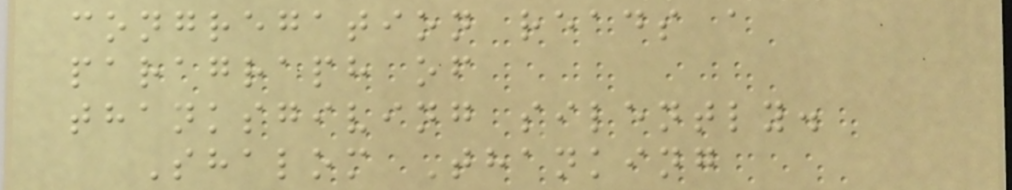congregation reads a
paragraph of
thanksgiving silently.
Shalom Thanking
